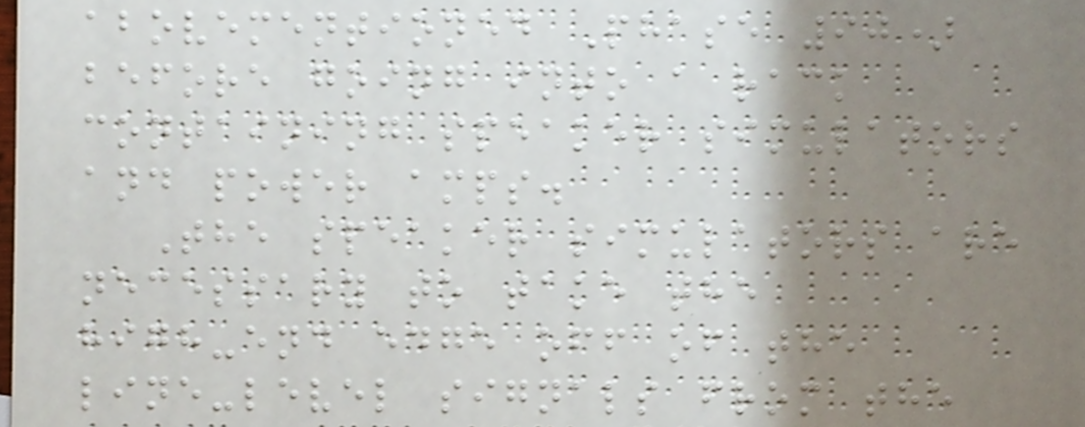abovementioned Phase 90)
before going into a rack
containing speaker simulators
and power amps.
The speaker simulators are
necessary to take the
high-end edge off of the
line-level signals from the
